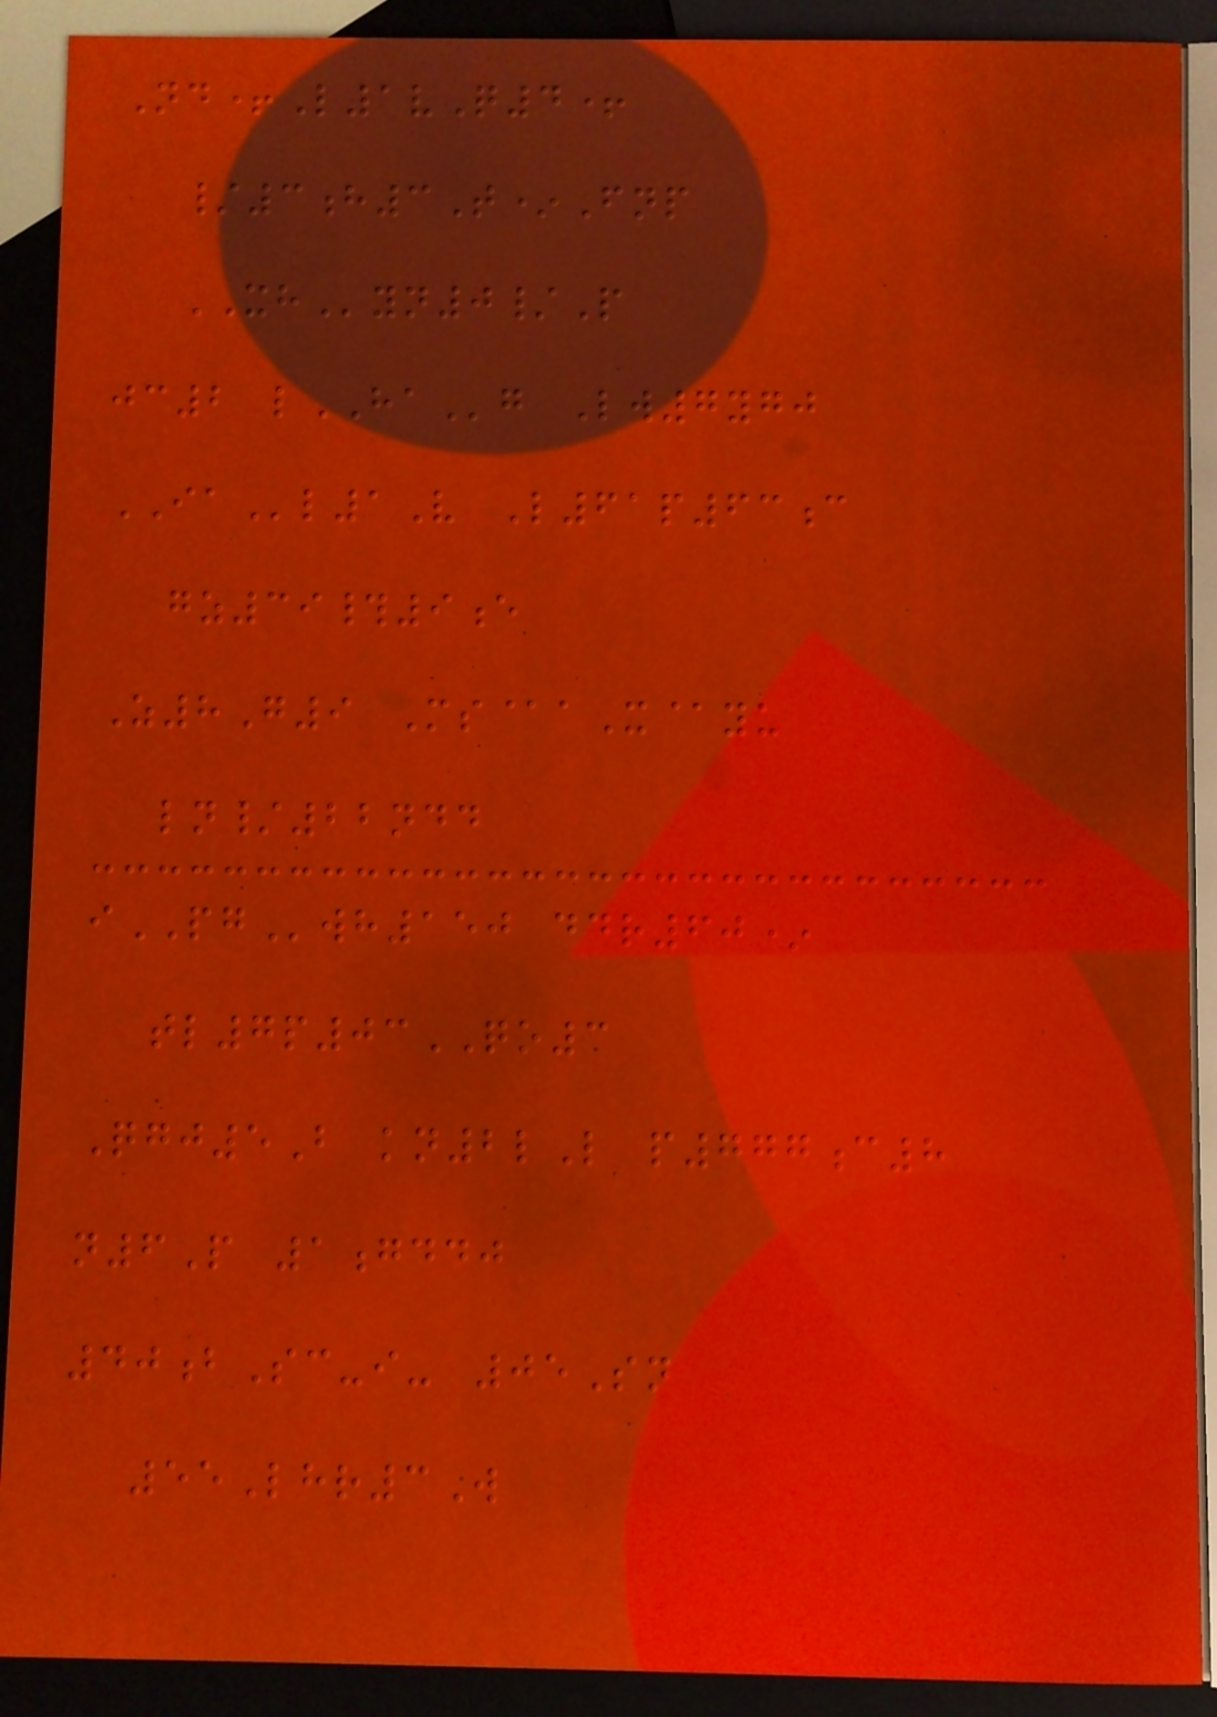Nd+L1vQ4+
/3h3T*Fnp
XHyn0/P
jc2 lHAg Lw7ygj
IAl1V L61p63c
gz39#9e
Z8G9 Ms@aX@yu
ln/22ndd
iPGwh150 ddr60*
tl7p03QO3
Qgj5B kn2lL p777c8
n6P 1gddj
40bSc-i- 05Sn
55Lhr3W
